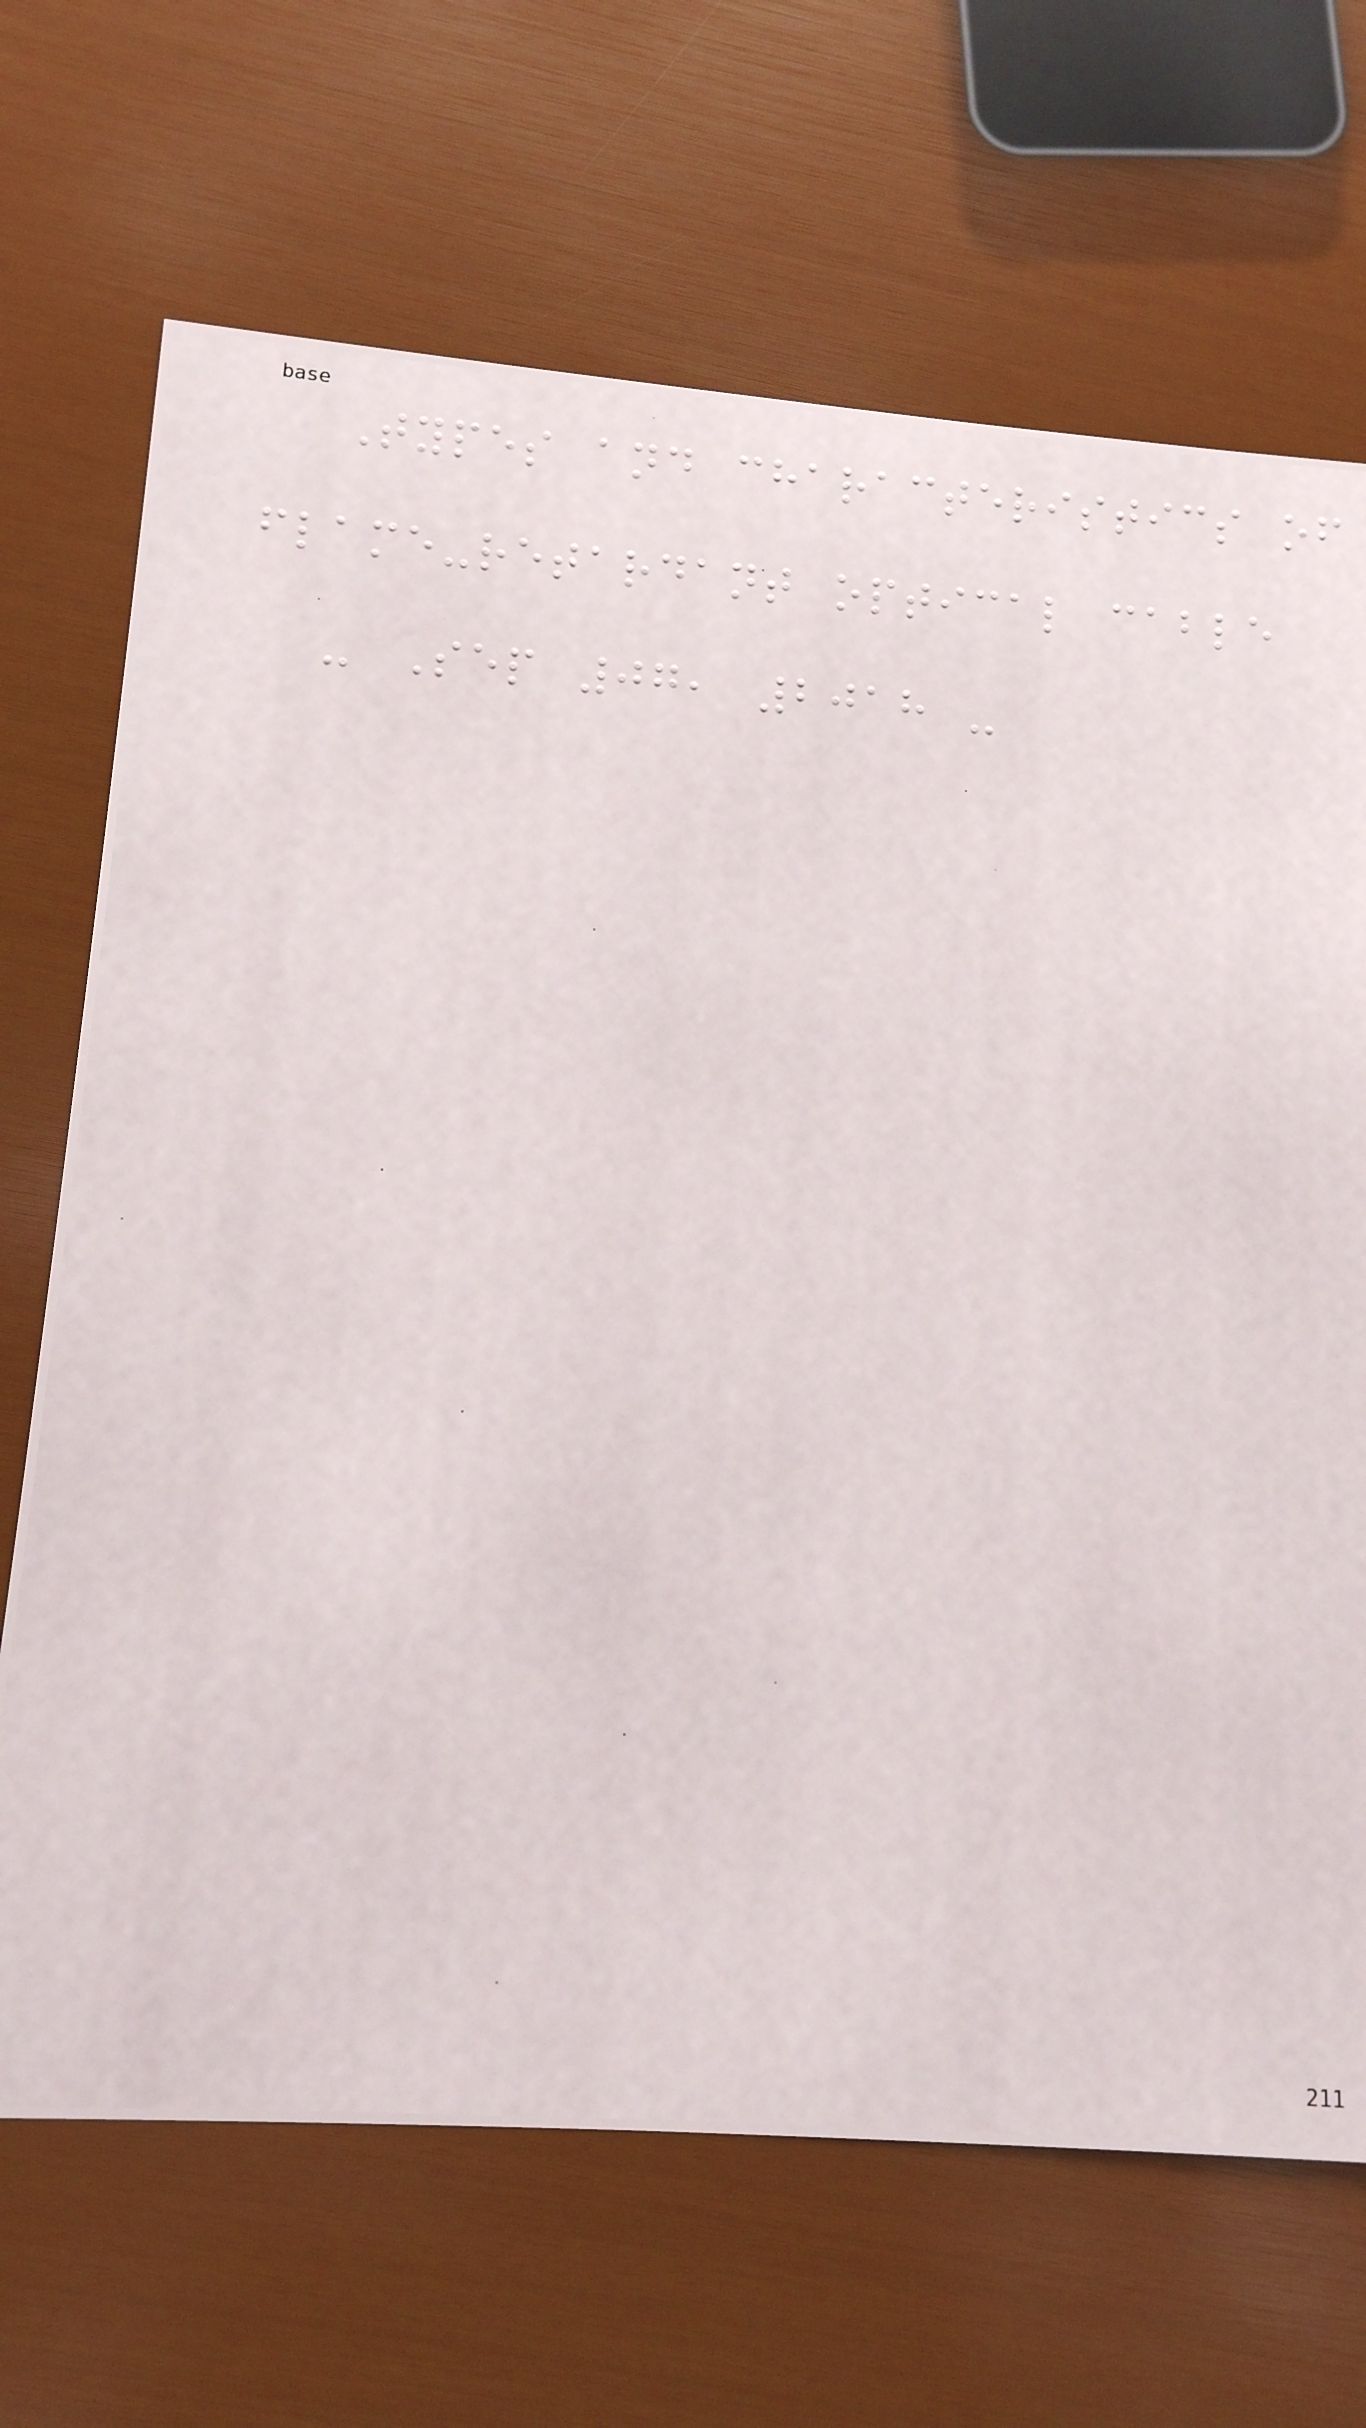Types and characteristics of
flame-retardant optical cable
- Sep 07, 2018 -
